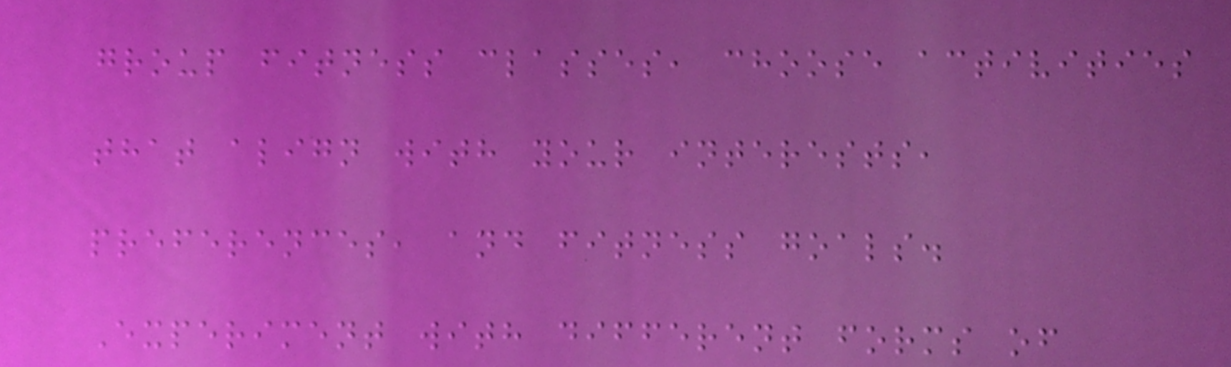group fitness classes, choose activities
that align with your interests,
preferences, and fitness goals.
Experiment with different forms of
